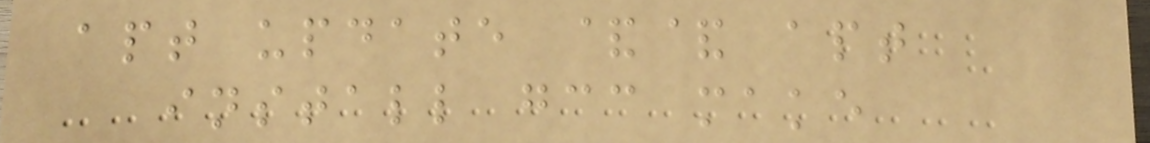apt update && apt
install gcc make
